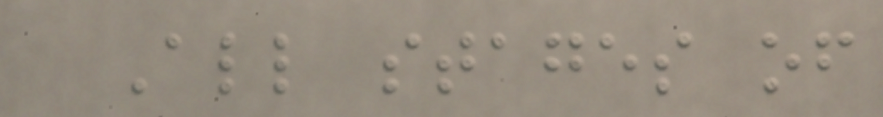All stages of
